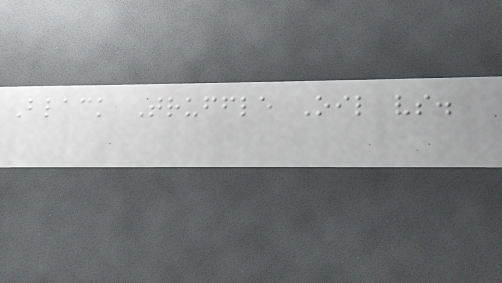Black Truffle Oil vs.
